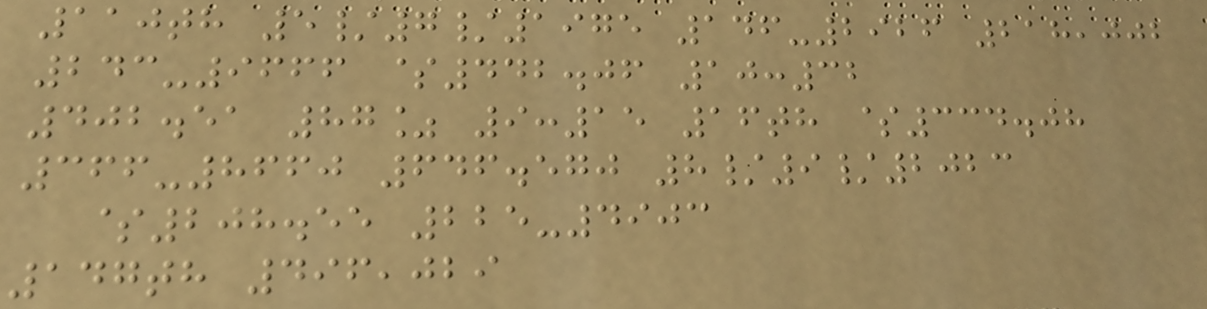110th 5/7/1975 146-2926 218,002
243-9666 $442.06 10:32
402.51 87% 9:15 16th $334.08
366-8660 646.570 8/9/2023
$208.55 225-4903
147th 496,029
